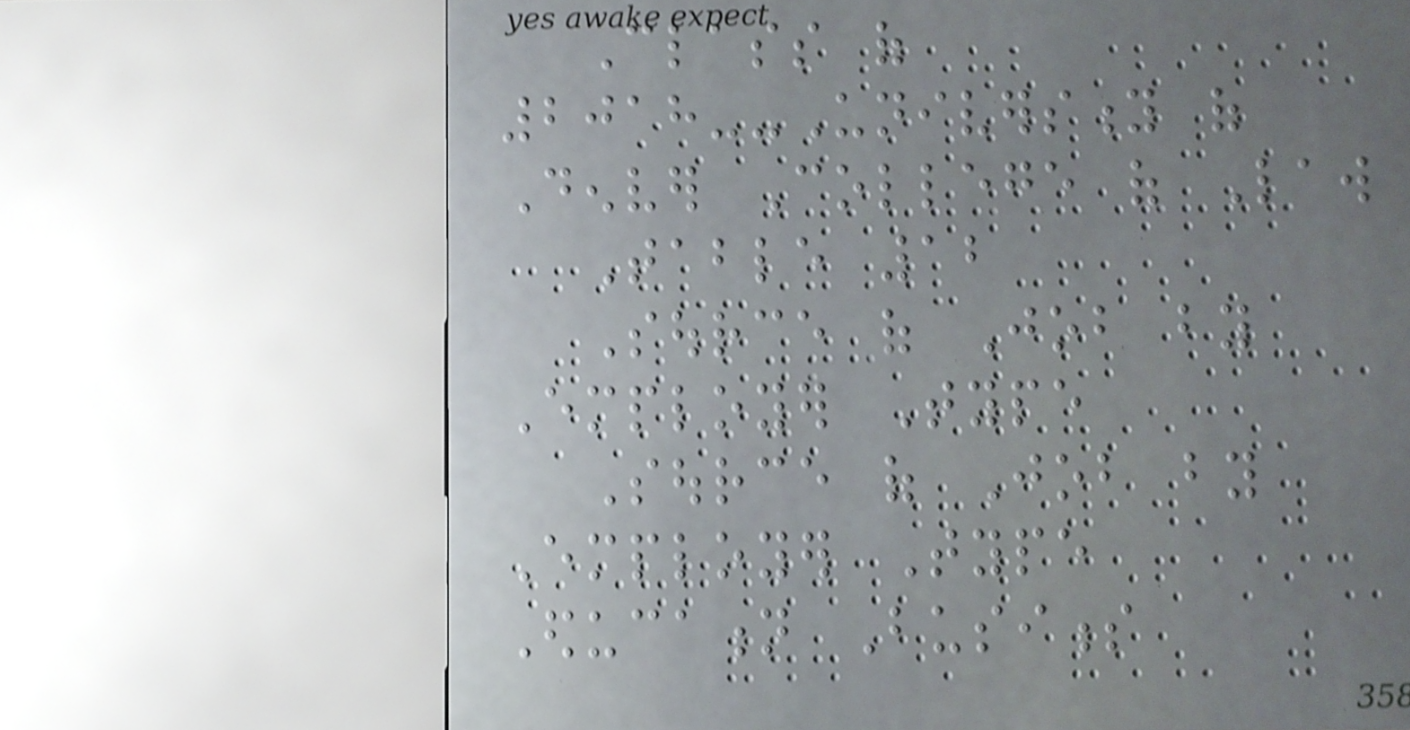Class of
2018--University of
Denver College of Law
Table 12
Source of Job by
Employer Type
Source of Job by
Employer Type
Education Business
